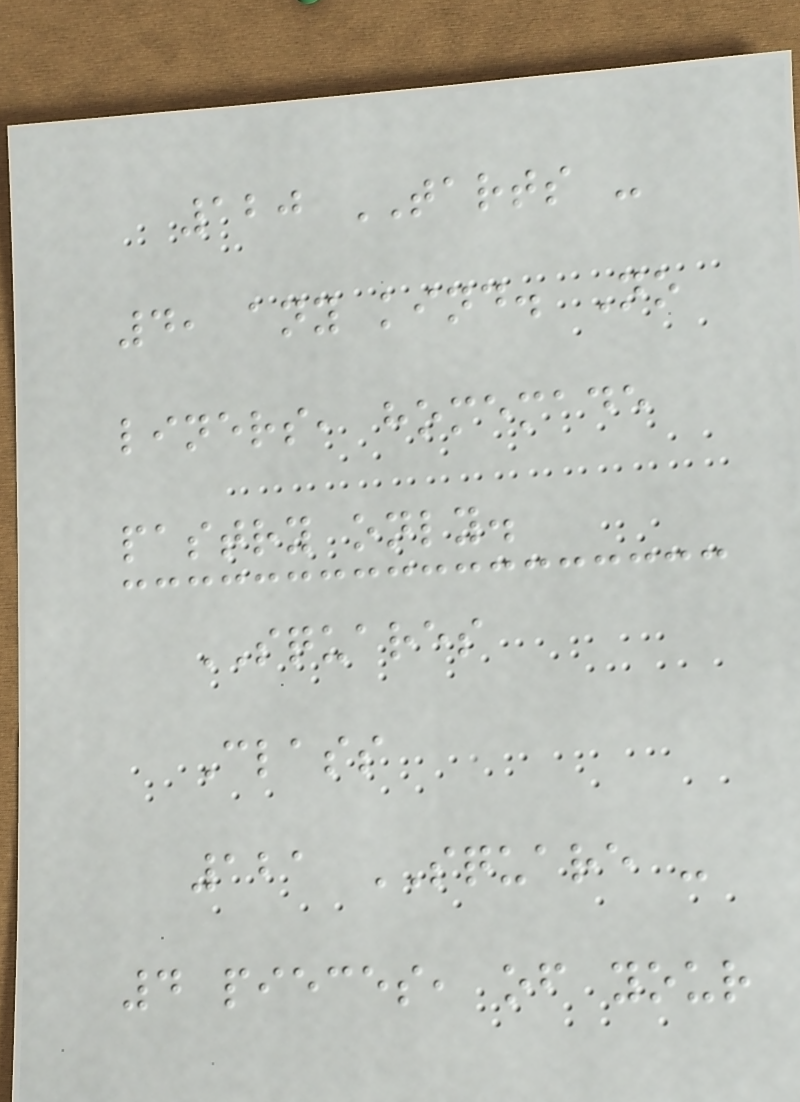120 TARTS -
4, any kind. No
liners, homemade
pastry only.
SQUARES
Class
121 SQUARE -
4 pieces, of your
